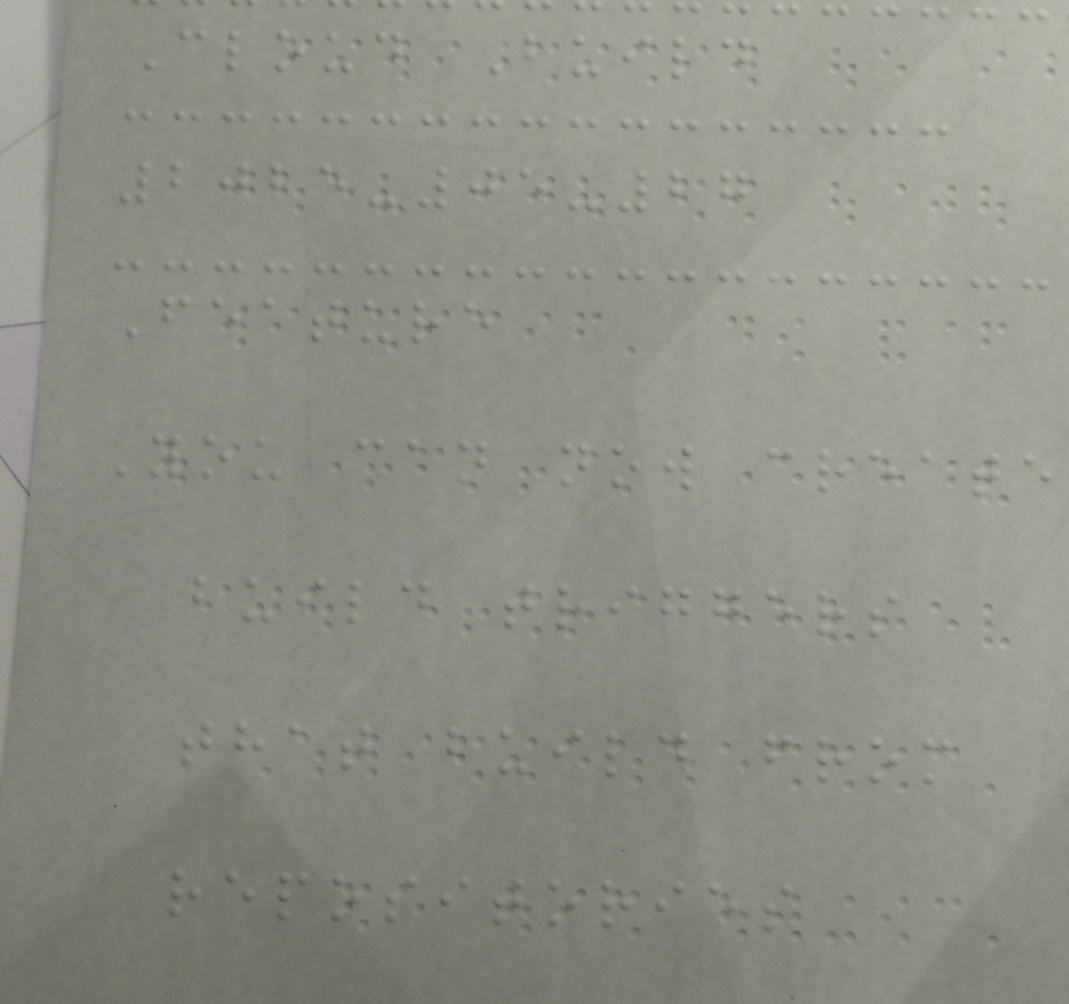Cloud Build
2025-05-27
Feature
You can now create
build triggers
that build from
repositories
